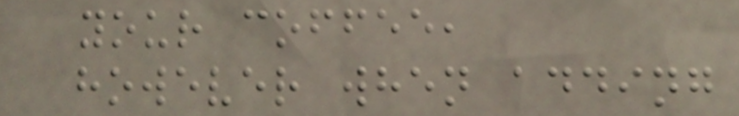your coffee,
however when adding
